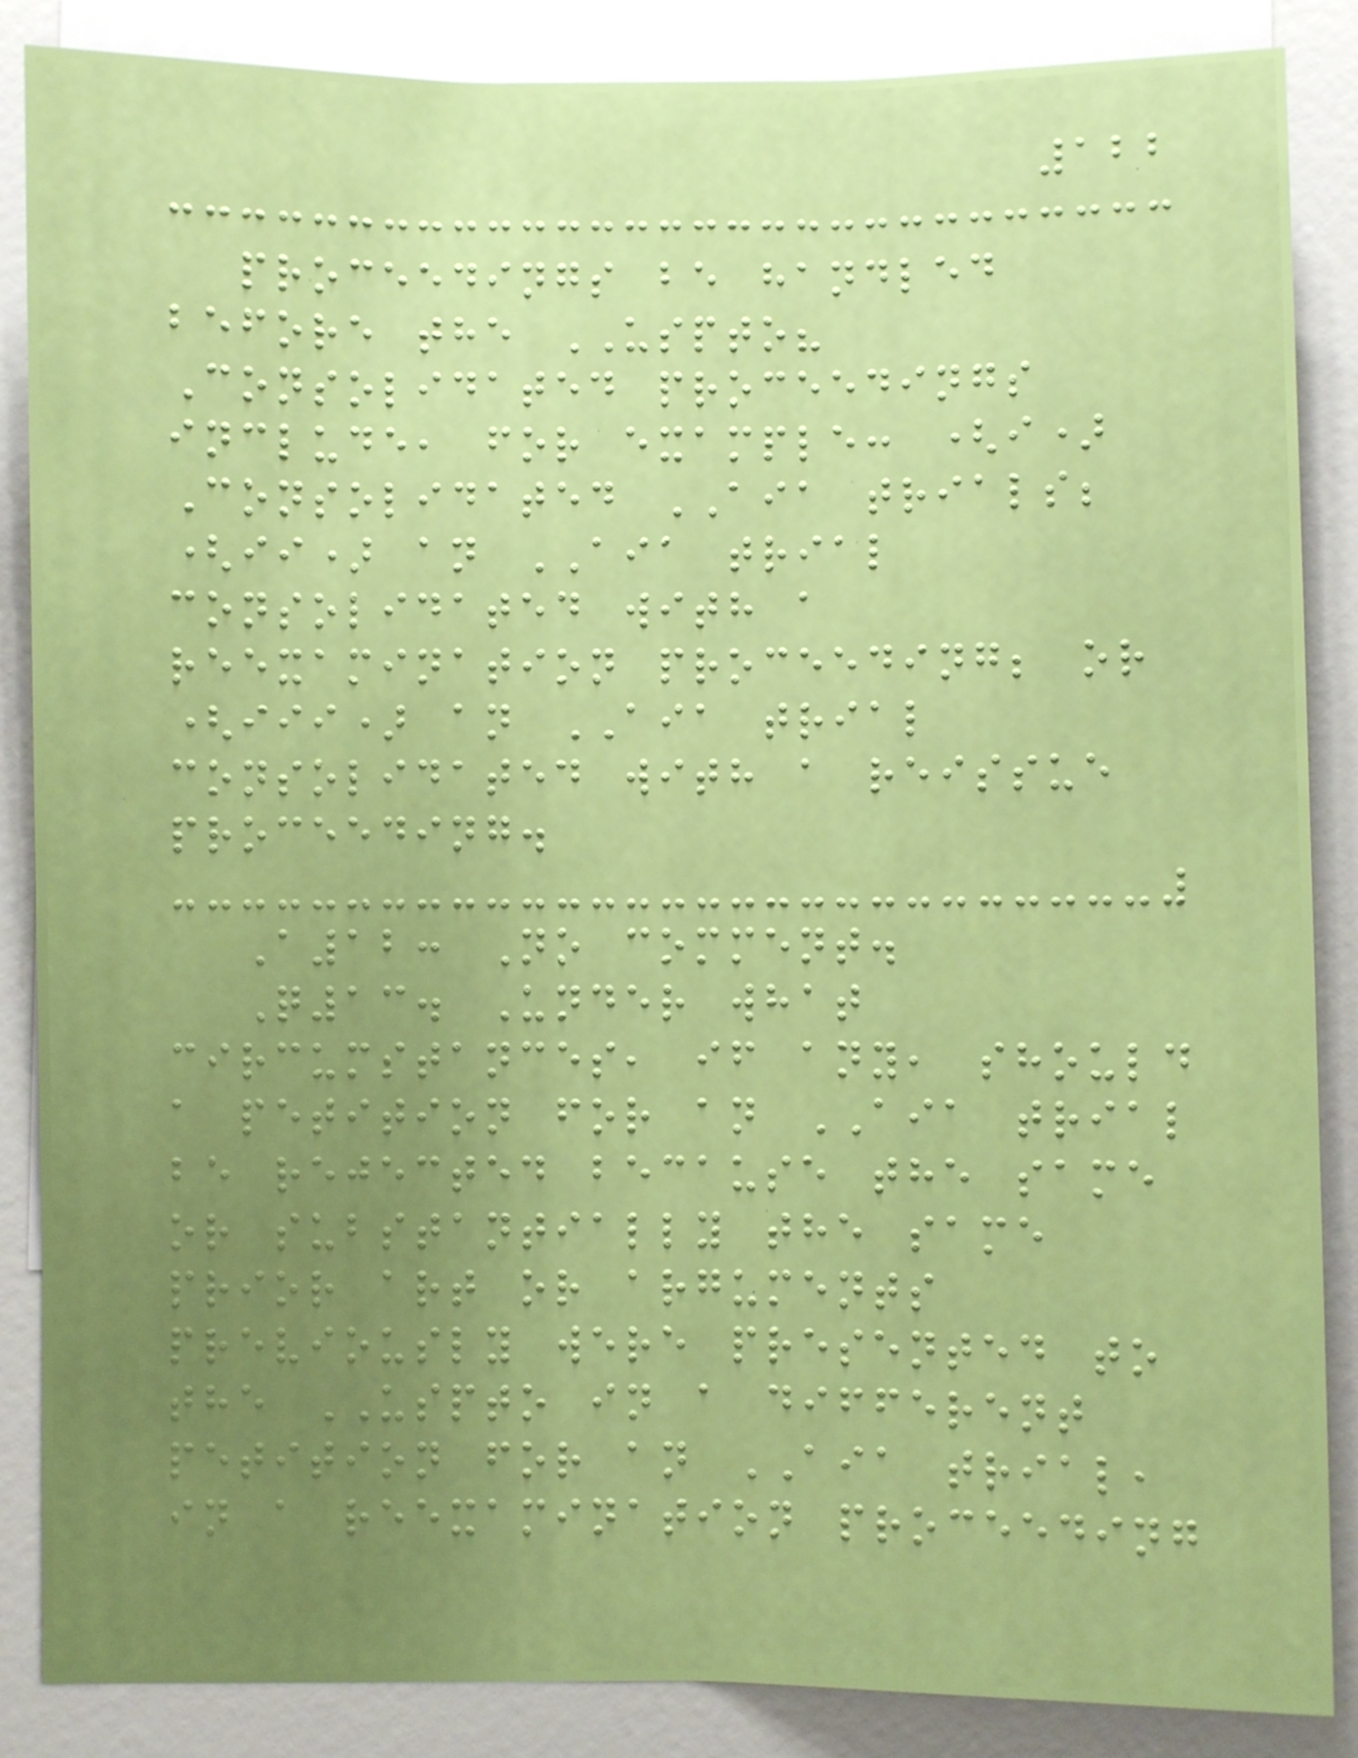122
proceedings be handled
before the USPTO?
Consolidated proceedings
include, for example: (i)
Consolidated AIA trials;
(ii) an AIA trial
consolidated with a
reexamination proceeding; or
(iii) an AIA trial
consolidated with a reissue
proceeding.
A12: No comment.
Q13. Under what
circumstances, if any, should
a petition for an AIA trial
be rejected because the same
or substantially the same
prior art or arguments
previously were presented to
the USPTO in a different
petition for an AIA trial,
in a reexamination proceeding
